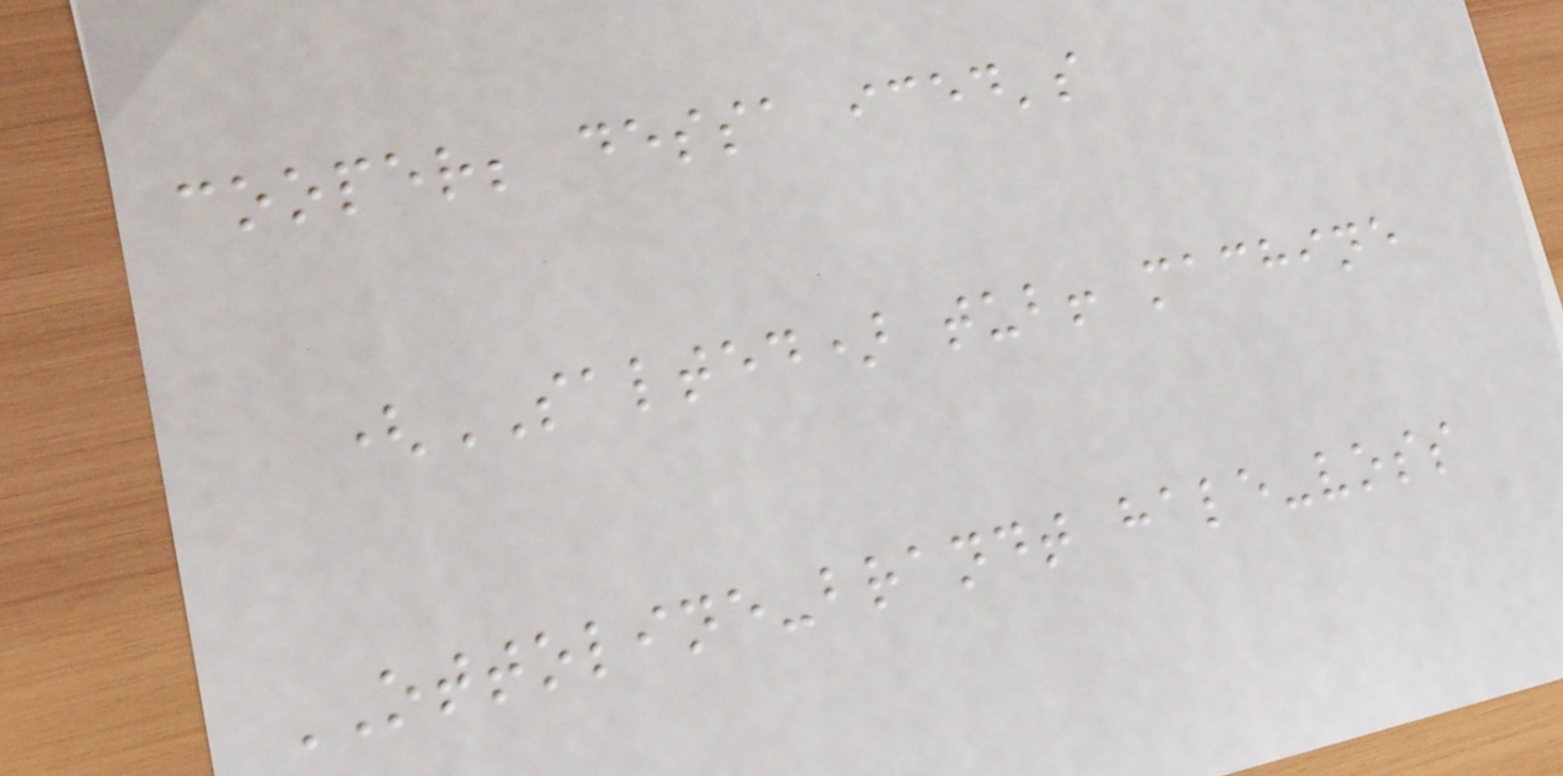cooper; dessa iced's
(SALTED) tub! machine
OTTOLINE-brandt hale-voss
